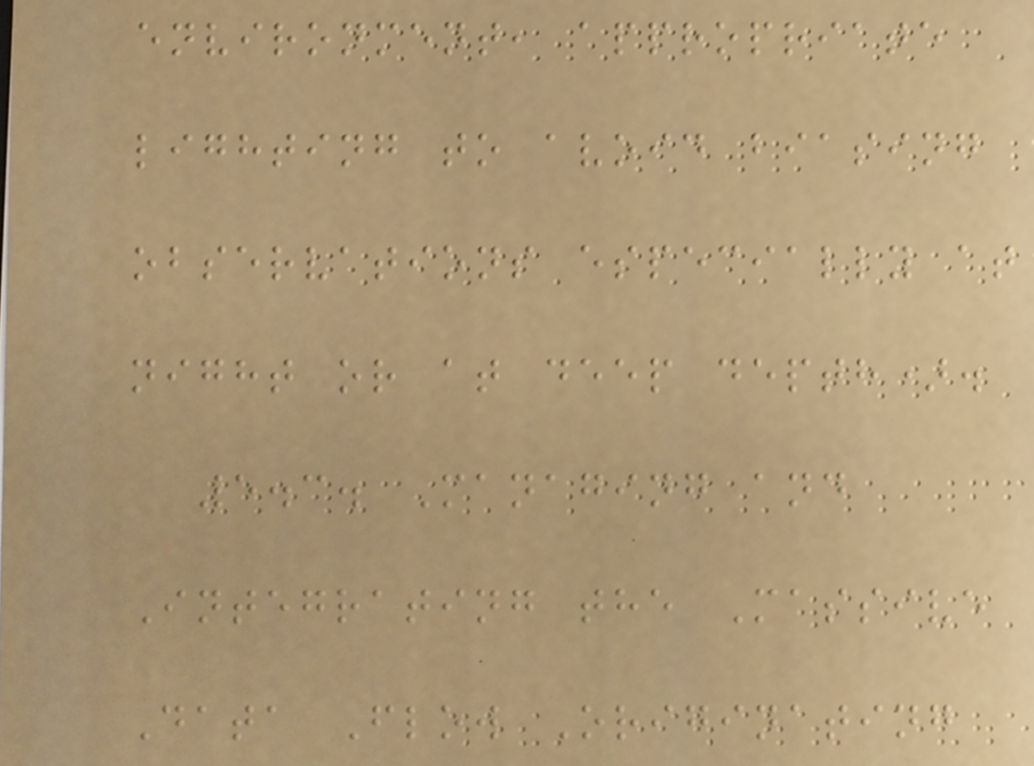environment, appropriate
lighting to avoid biasing
observations especially at
night or at deep depth).
5.3. Managing and
Integrating the Massive
Data Flow Originating
